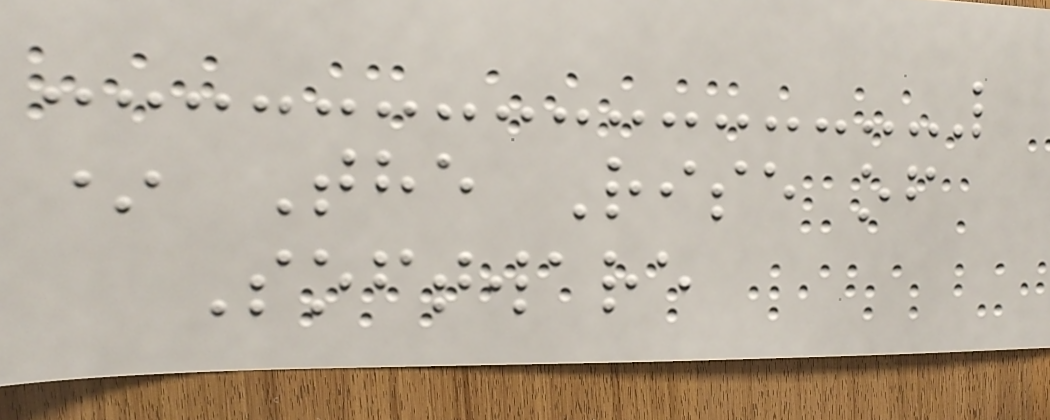* The Rise of
Software
